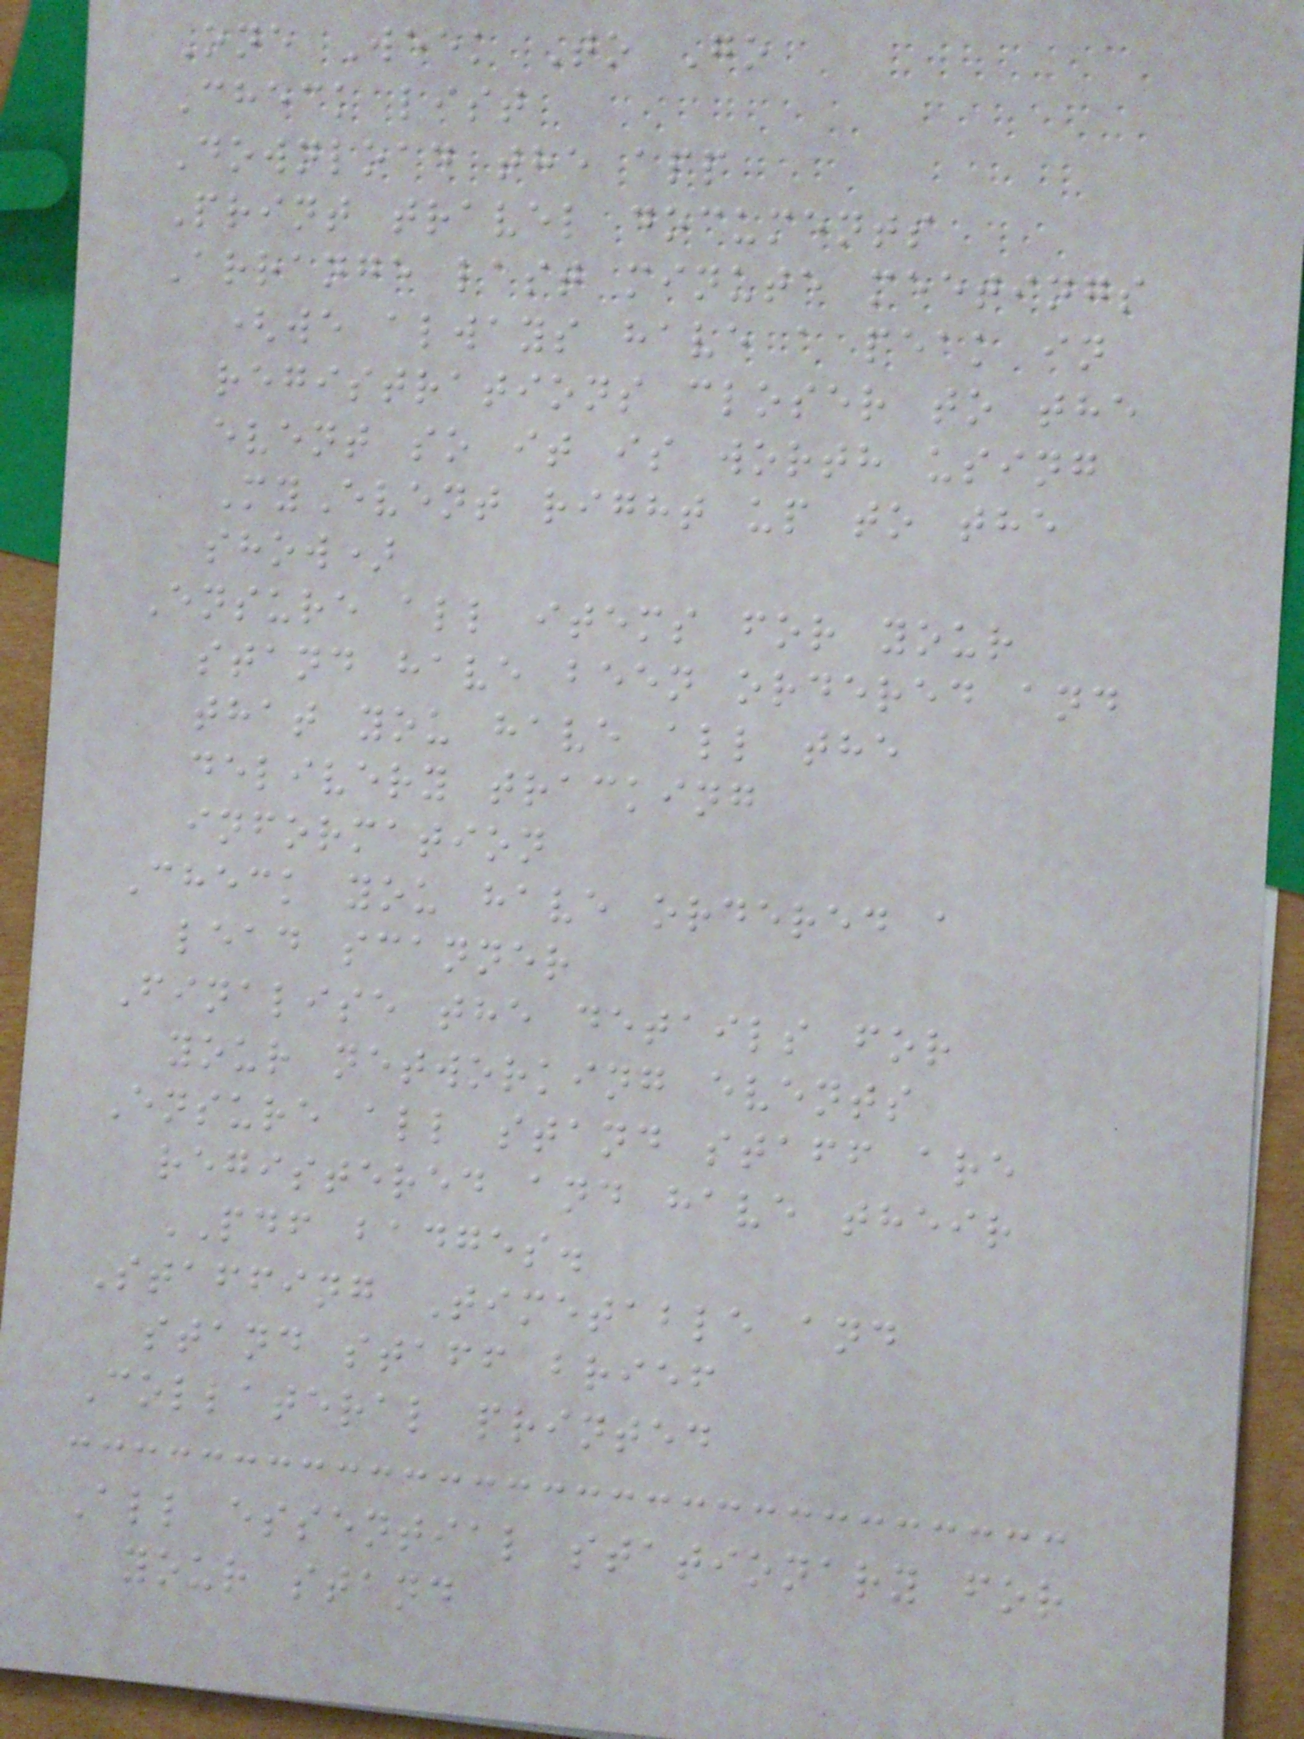One Week To Go
Check list
Download the app
Print travel documents
Arrange last minute meetings
(we always have a peak in
registrations closer to the
event so it is worth using
MyEvent right up to the
show)
Ensure all items for your
stand have been ordered and
that you have all the
delivery tracking
information
Check you have ordered a
lead scanner
Finalise the details for
your networking events
Ensure all stand staff are
registered and have their
PDF badges.
Staffing Timetable and
stand staff brief
Collateral printed
All essential stationary for
your stand
